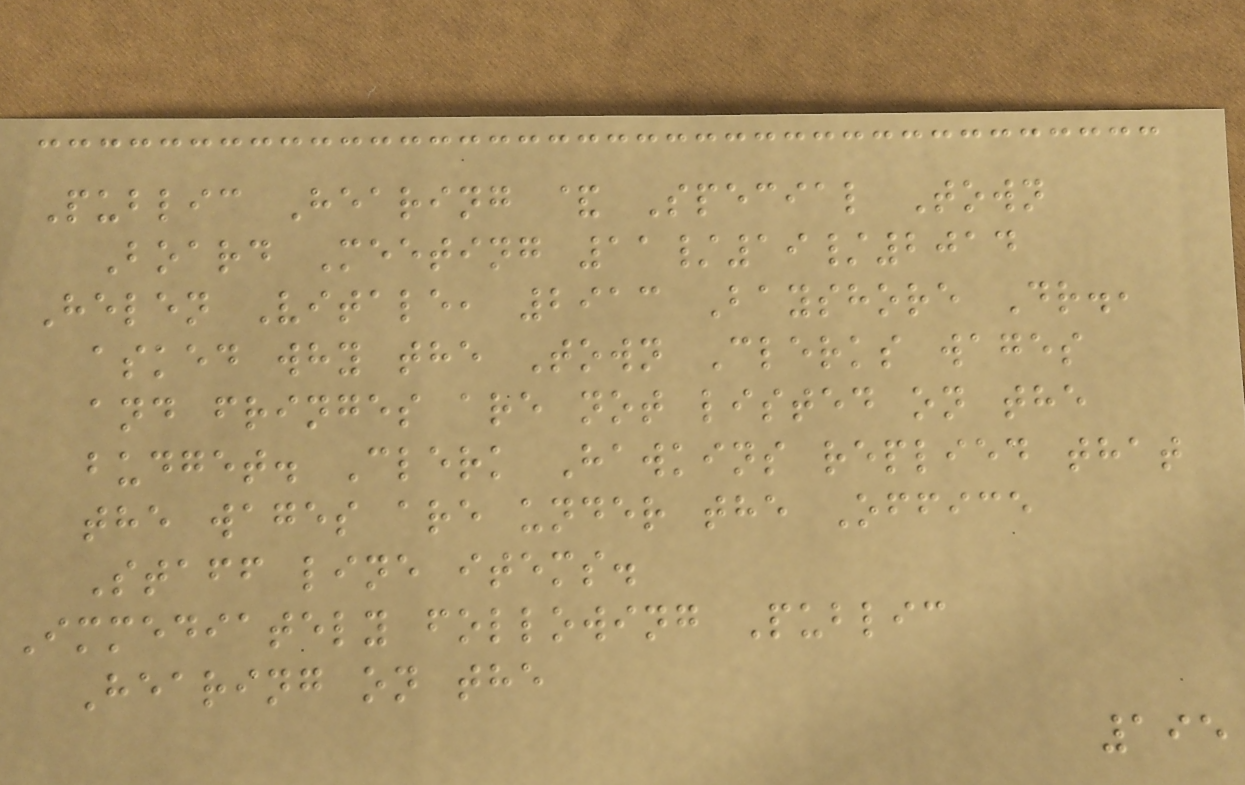Public Hearing & Special Town
Board Meeting 11/19/2014
Helen Vitale, 2913 Bayshore Dr.,
asked why the Town Clerks wages
and fringes are not listed on the
budget. Clerk Hawkins replied that
the wages are under the Office
Staff line items.
Immediately following Public
Hearing on the
195
